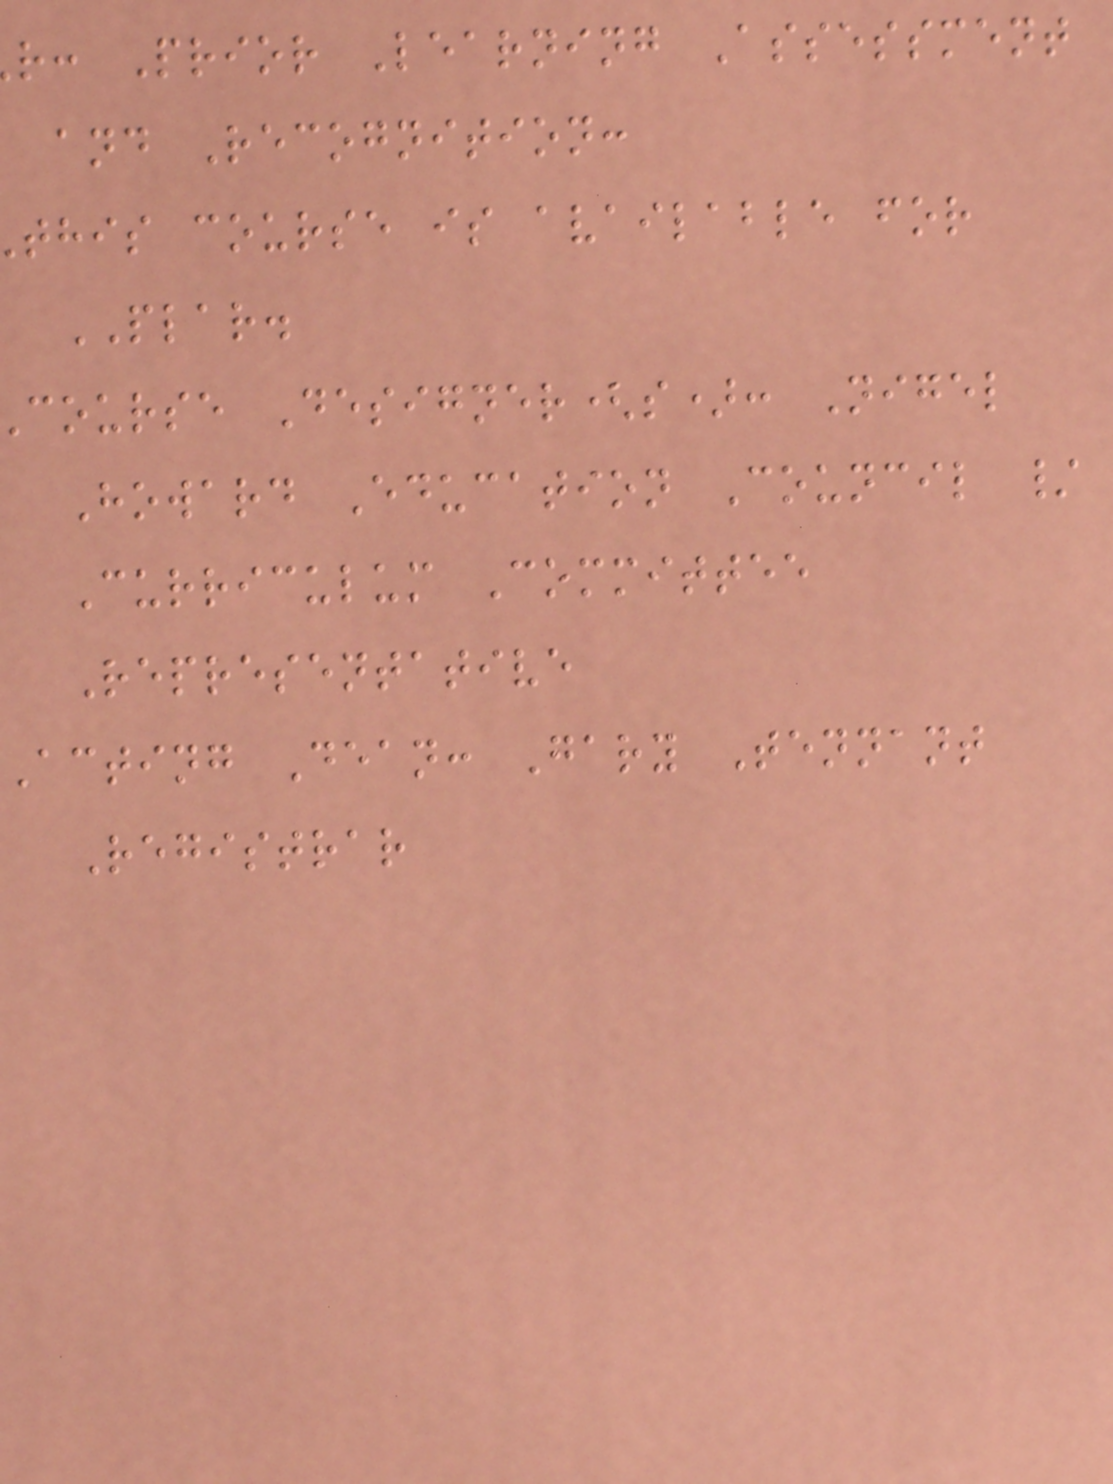r: Prior Learning Assessment
and Recognition:
this course is available for
PLAR.
course Designer(s): Nigel
Howard Education Council /
Curriculum Committee
Representative
Acting Dean: Gary Tennant
Registrar
